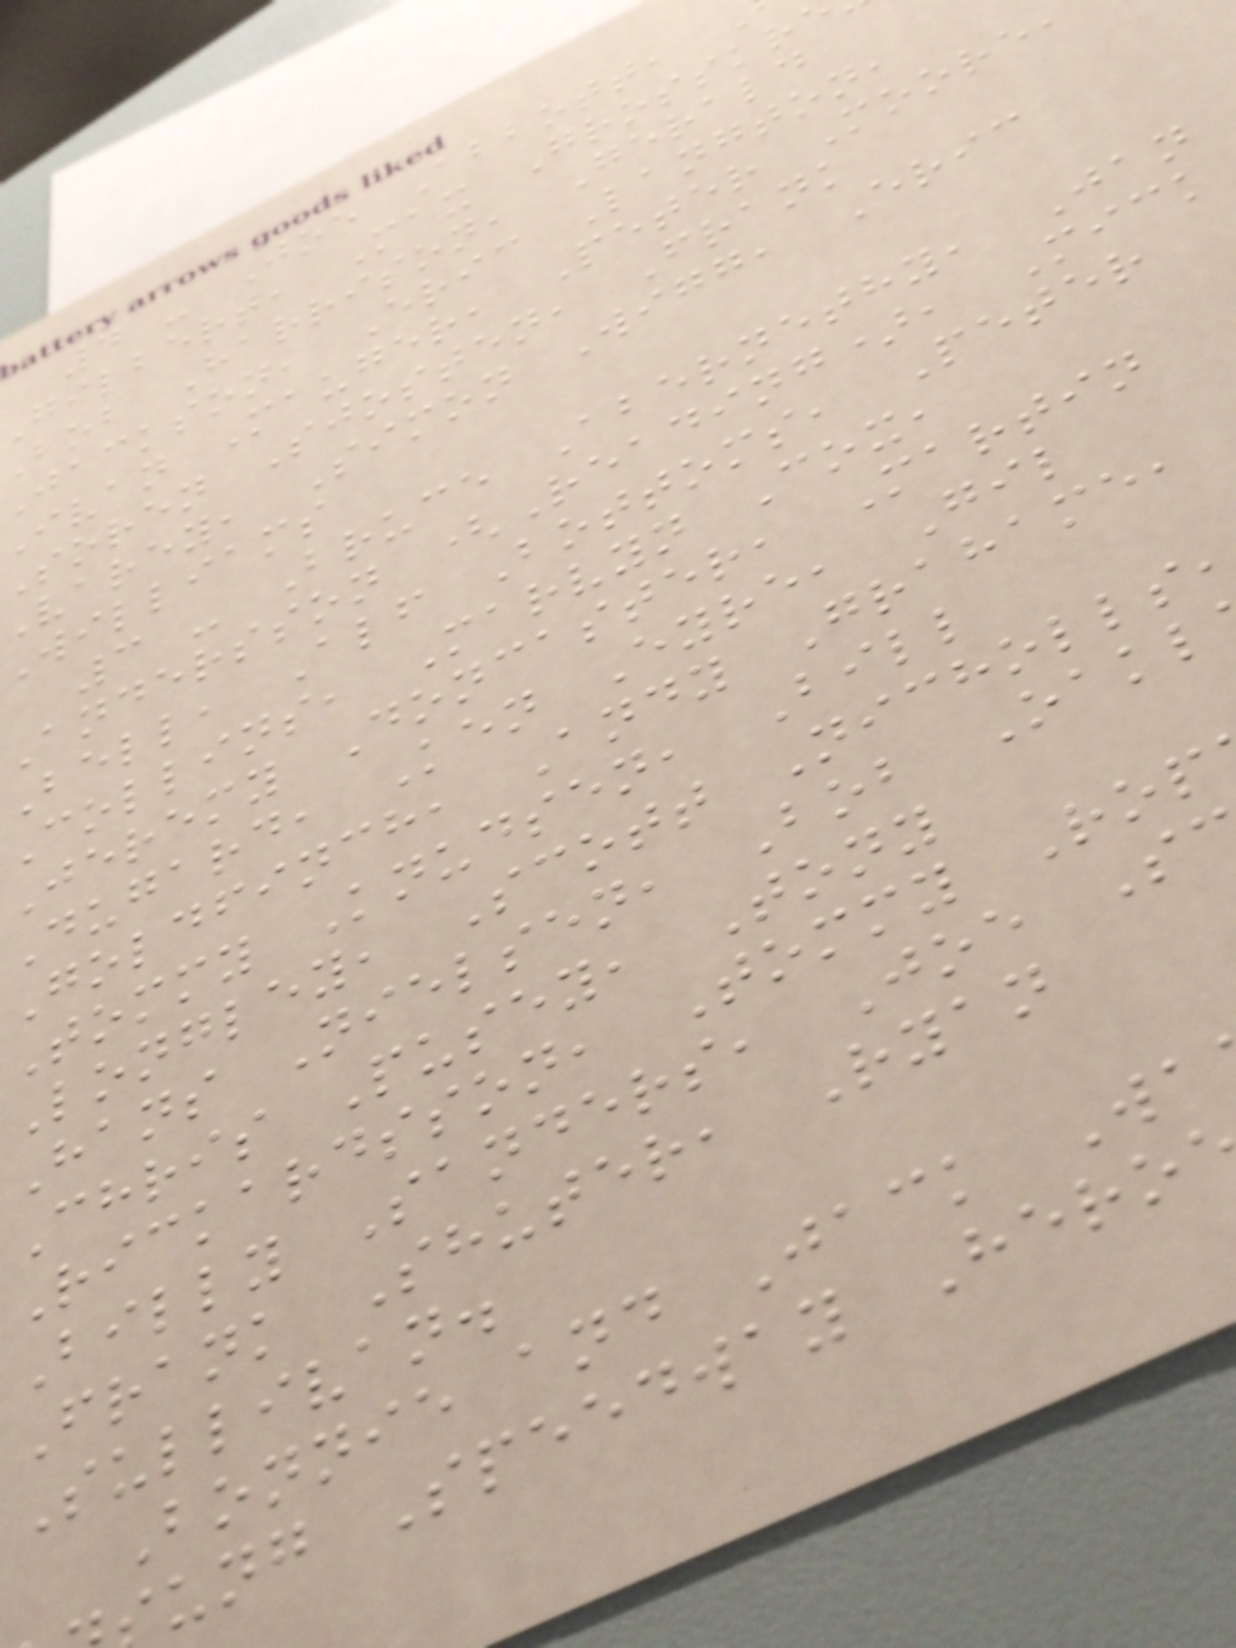4 - Joe Abbott,
gilbert, Max Grosskr
bob Harrison, Gerald
jackson, Eric Langton,
ivan Mauger, Peter Moore
soren Sjosten, Frank
varey, Simon Wigg, Eric
Williams
3 - Bruce Abernethy, Jan
Andersson (Reading), Mick
Bell, Alf Bottoms, Peter
Collins, Marvyn Cox,
Jeremy Doncaster, Martin
Dugard, Ken Eyre, Gil
Goldfinch, Andy Grahame,
Tommy Knudsen, Bill
Longley, Scott Nicholls
Hans Nielsen, Bob Oakl
Chris Pusey, Tony
Rickardsson, Tommy Rop
Billy Sanders, Joe S
Frank Shuter, Ryan
Sullivan.
Bonnie and Jack Wa
ung Speedway Hero
